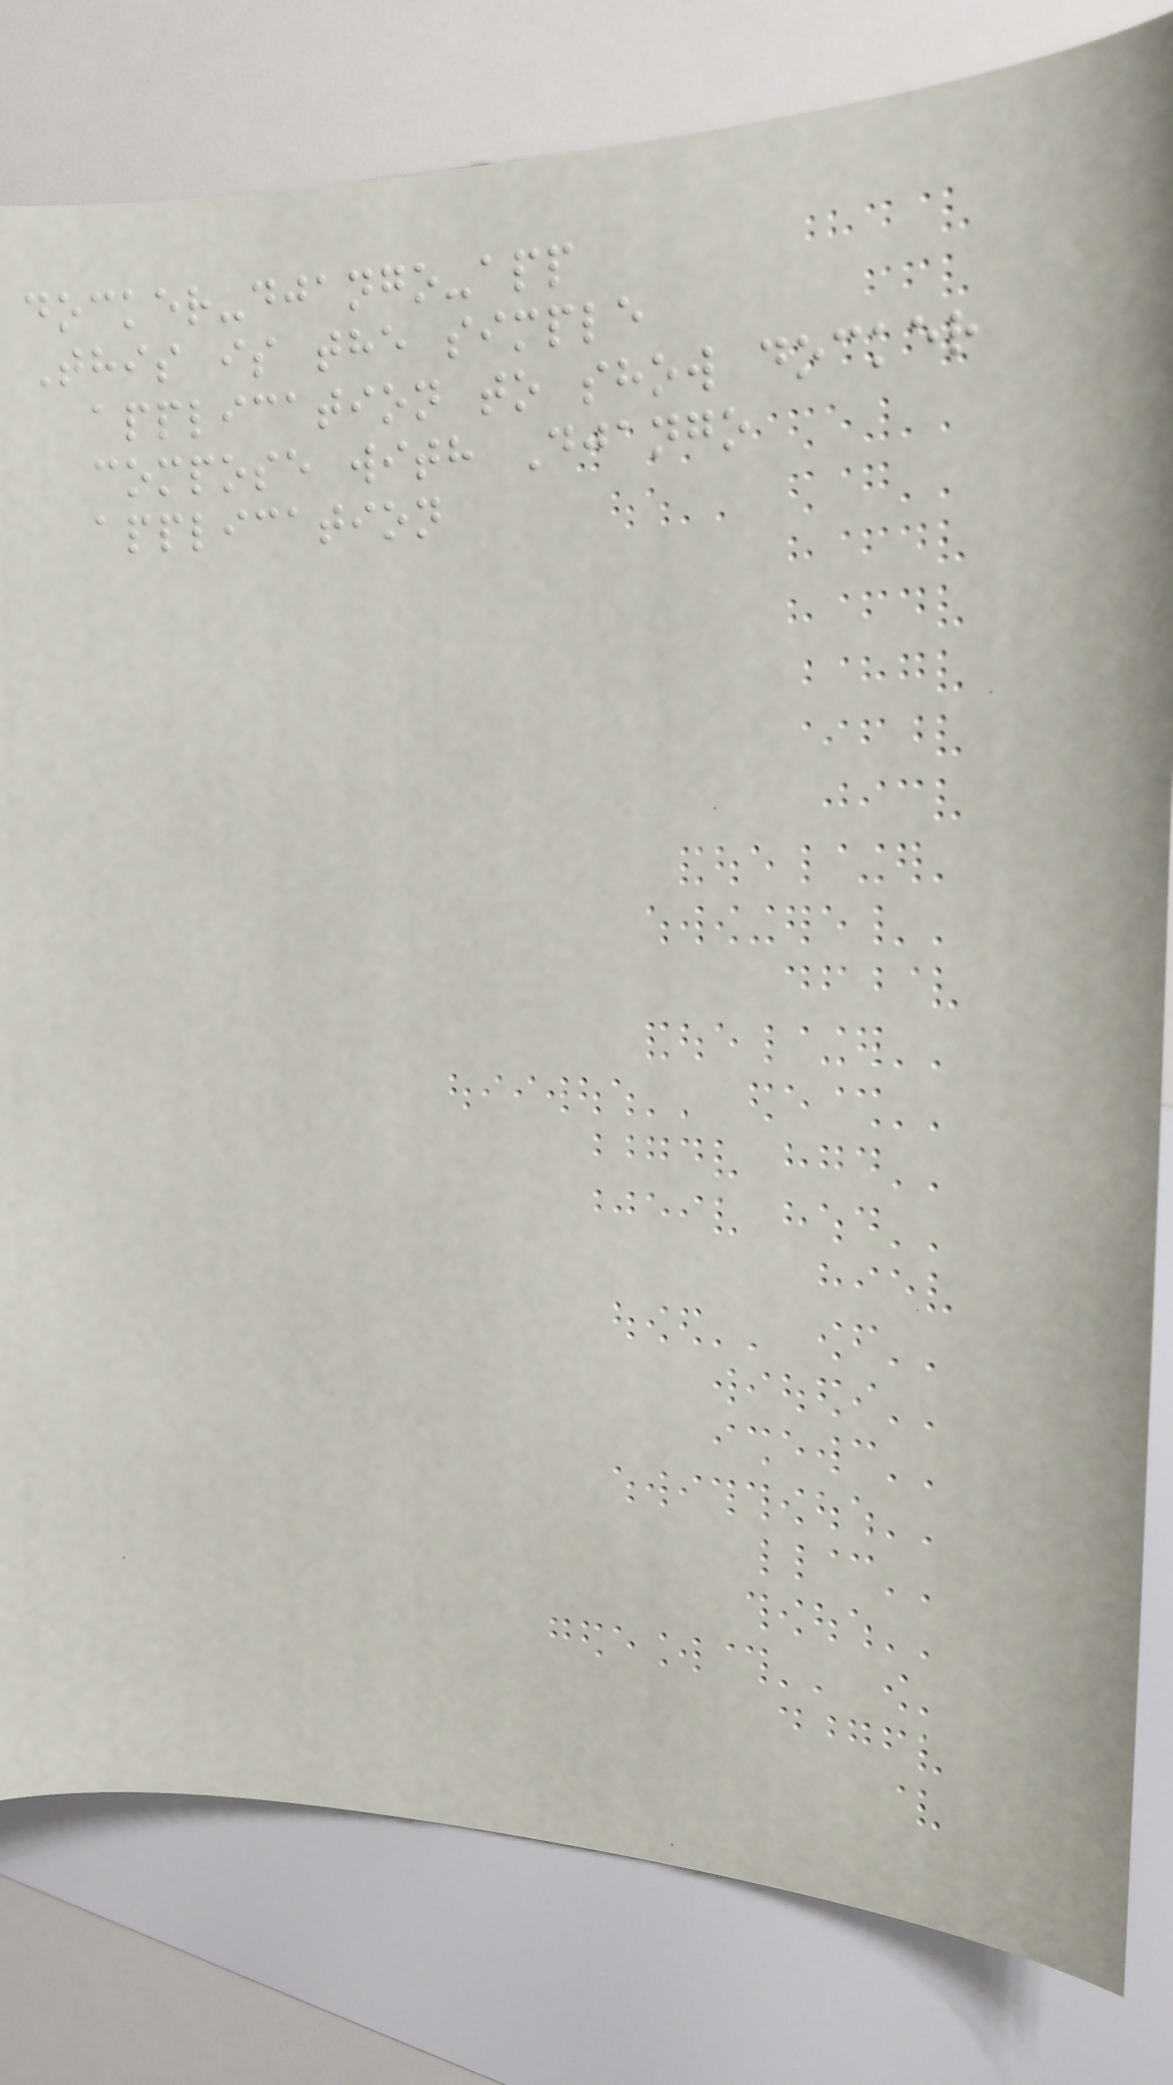docker-django-app
This is the simple
application to show docker
compose with Django
application
